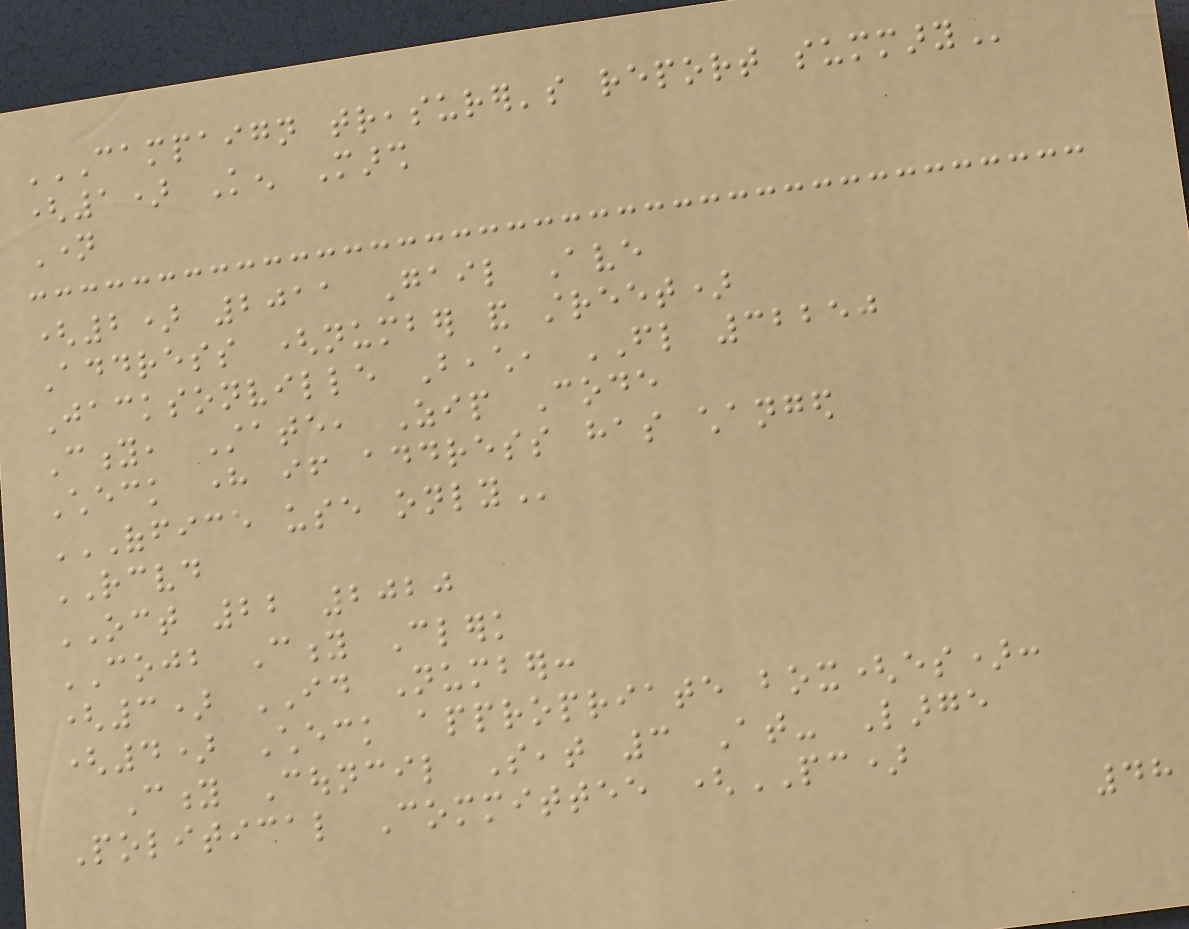CAMPAIGN TREASURER'S REPORT SUMMARY
(1) Ken Marsh
Name
(2) 2011 Gail Ave
Address (number and street)
Jacksonville Beach, FL 32250
City, State, Zip Code
Check here if address has changed
OFFICE USE ONLY
RECEIVED
OCT 22 2020
COJB City Clerk
(3) ID Number:
(4) Check appropriate box(es):
City Council Seat 3 At- Large
Political Committee (PC)
48
